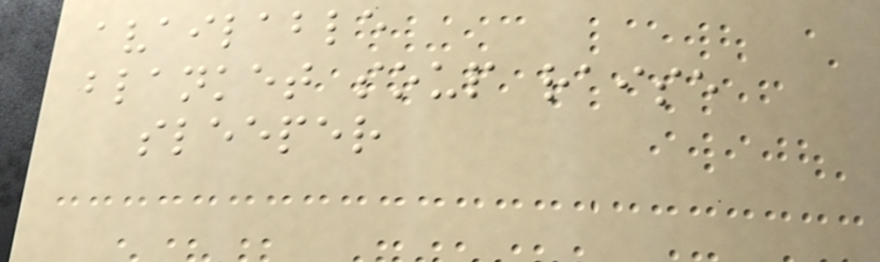available
blanket soup raise
sleeper
